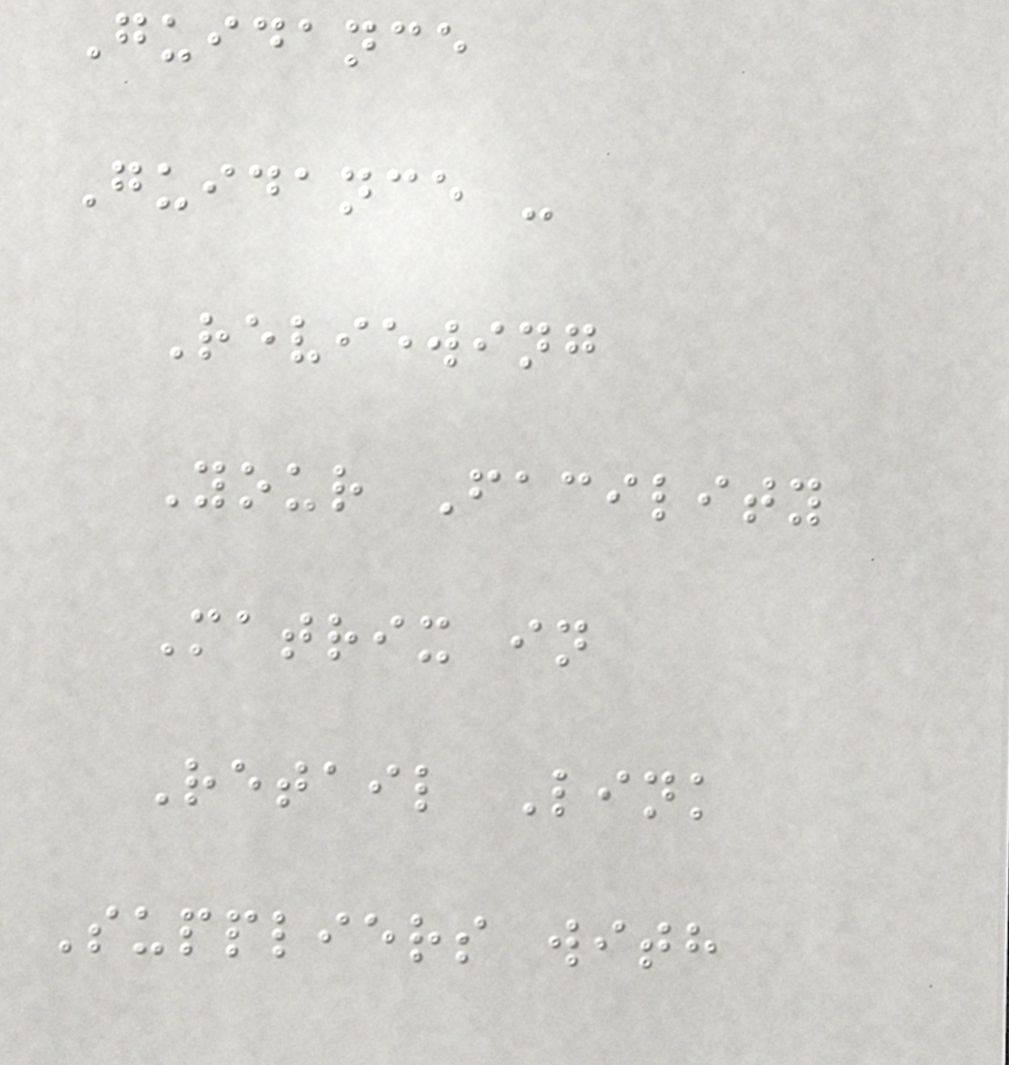Guidance
Guidance -
Reviewing
Your Facility
Matrix in
Retail Link
Suppliers with
